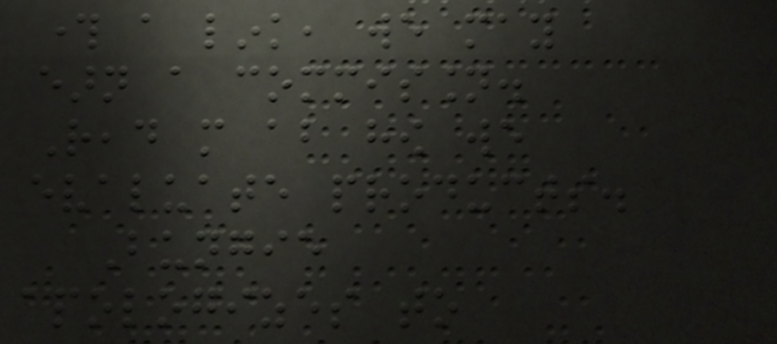through a link, we may
earn a commission.
Read more about how we
evaluate products.
Bungie
apologizes to
